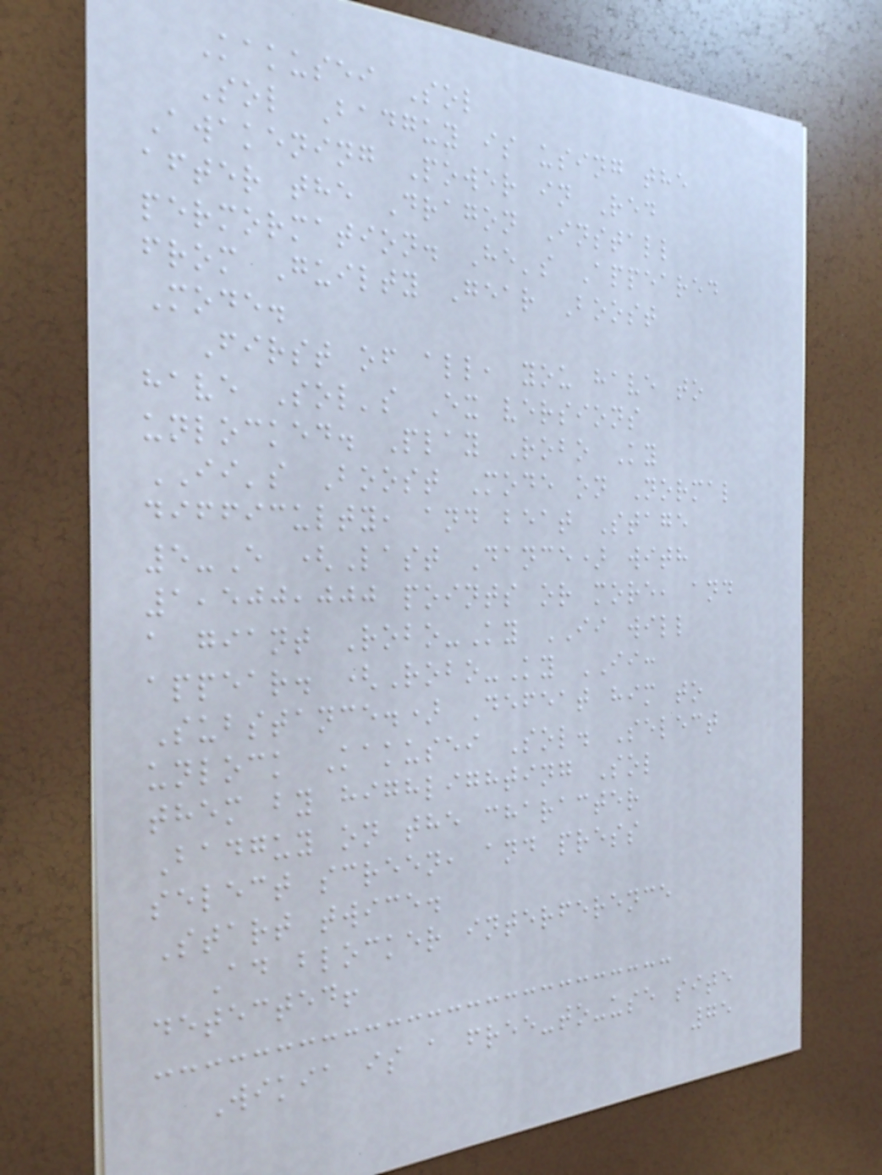Kakusei Sol
Sol Badguy is using the
Awakening Power in Red
after the Dragon Install
permormation. He's Appeared
from Guilty Gear Boost
Mode.
First of all, you have to
have Sol's Ex versions
unlocked. Play Robo Ky
II's Boost Mode on Normal
difficulty, and beat Stage
5-E (Last Dance) with
1,500,000 points or more, and
a giant Robo-Ky II will
appear. (Robo-Ky II:
Substance.) Defeat him to
unlock Kakusei Sol. Select
them by highlighting Sol
Badguy on the character
select screen, and press
Start twice.
Ad blocker interference
detected!
Wikia is a free-to-use site
75
